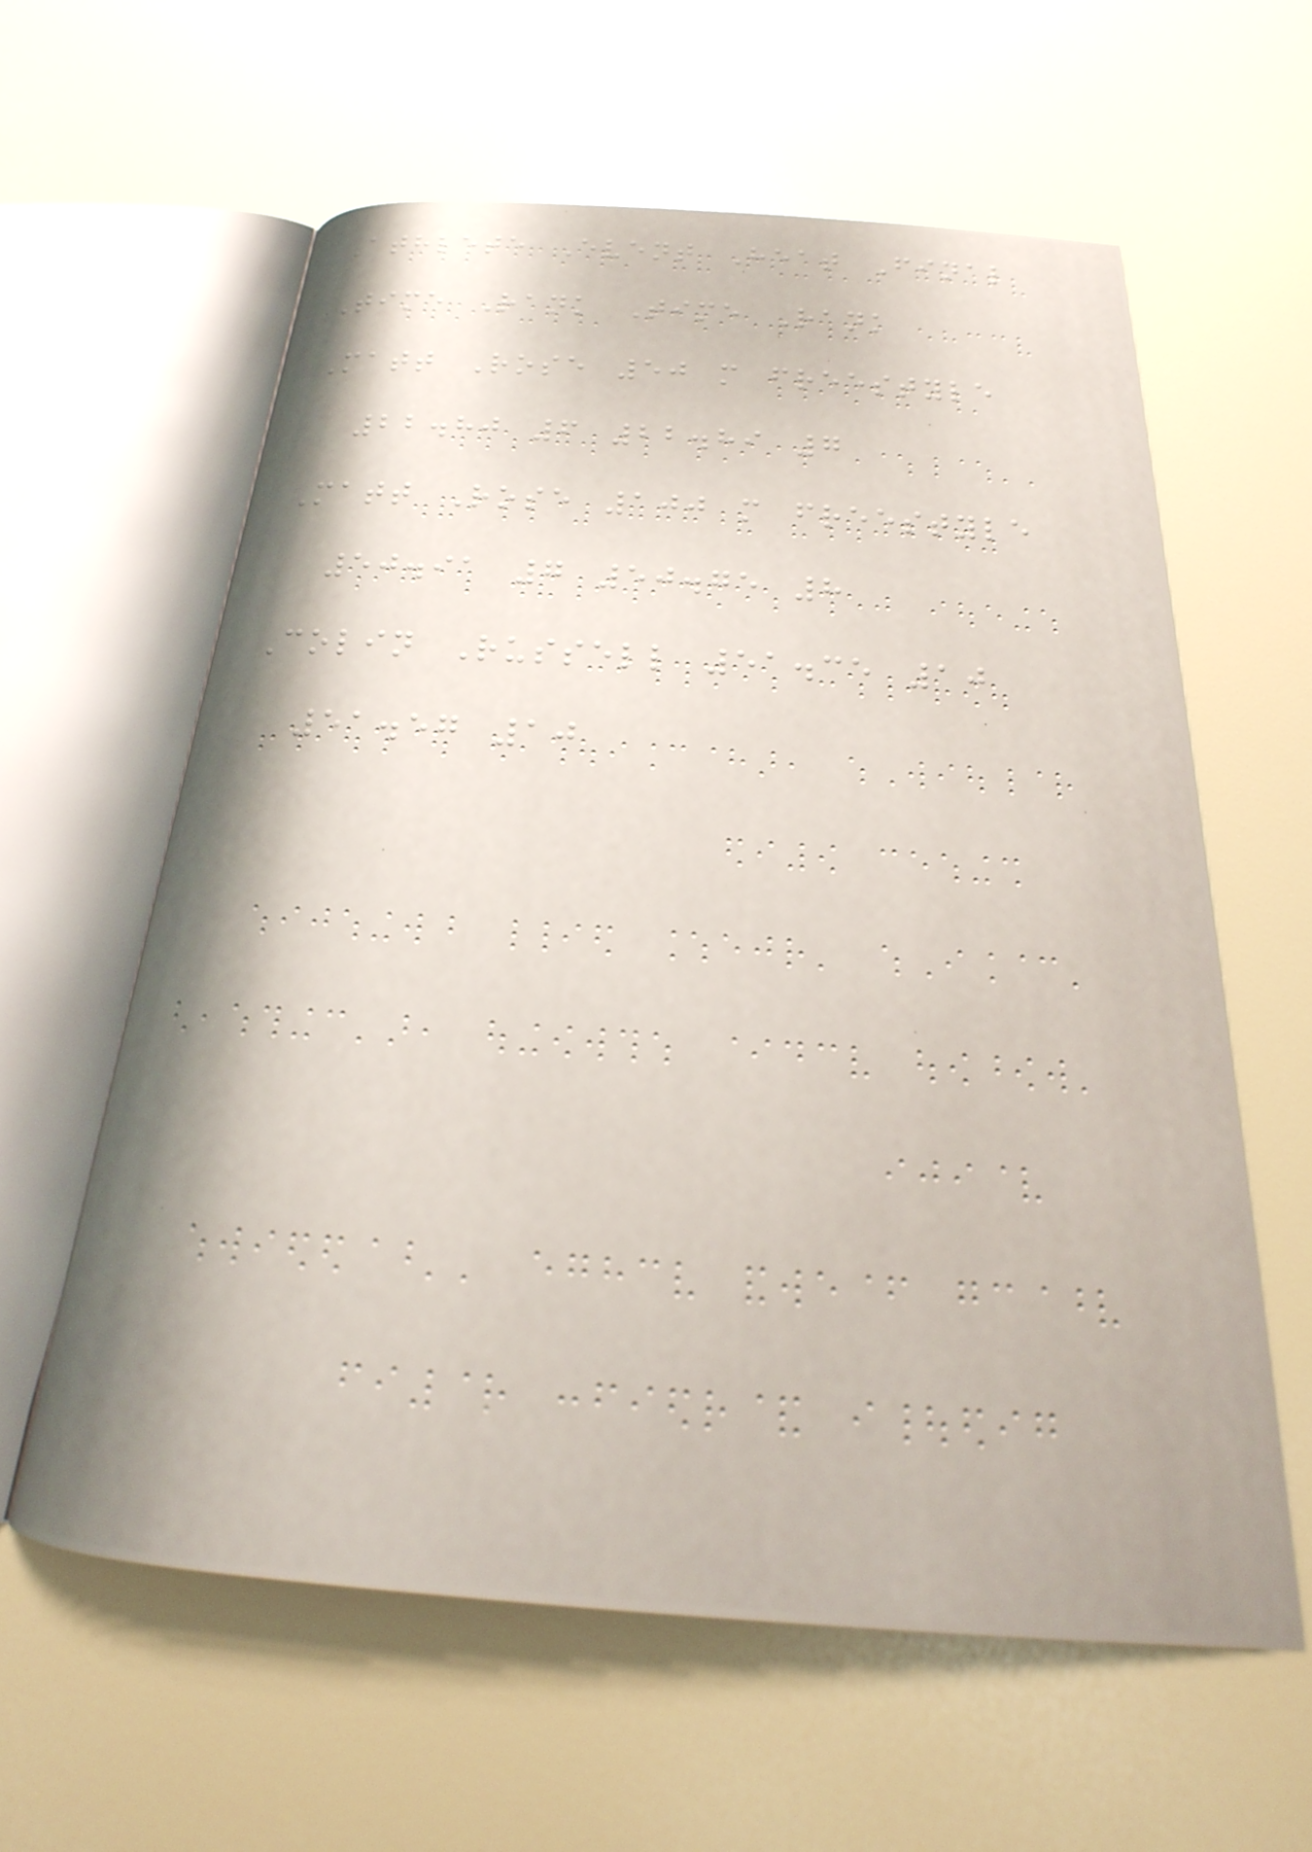Athlete Event Heat Final
Time Rank Time Rank
Matt Rose 50 m freestyle
22.80 6 22.89 7
Matt Rose 100 m freestyle
50.91 7 50.75 8
Colin Russell 51.35 10
51.57 10
